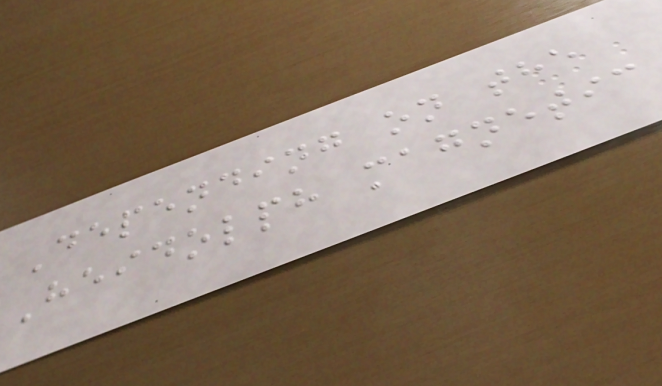Depending on the
Heidolph magnetic
